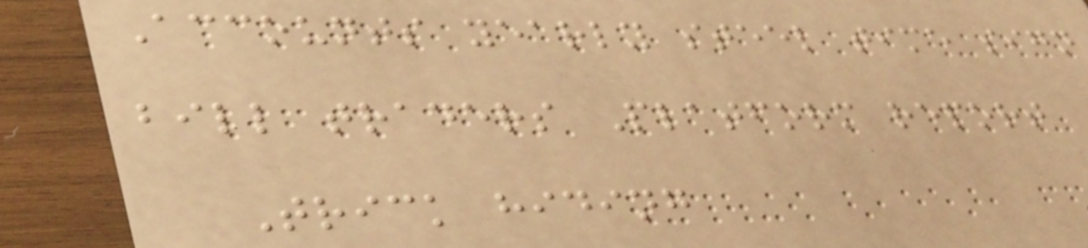Accounts yearly steel time sign
bill traders Platform report
Trick hiding
